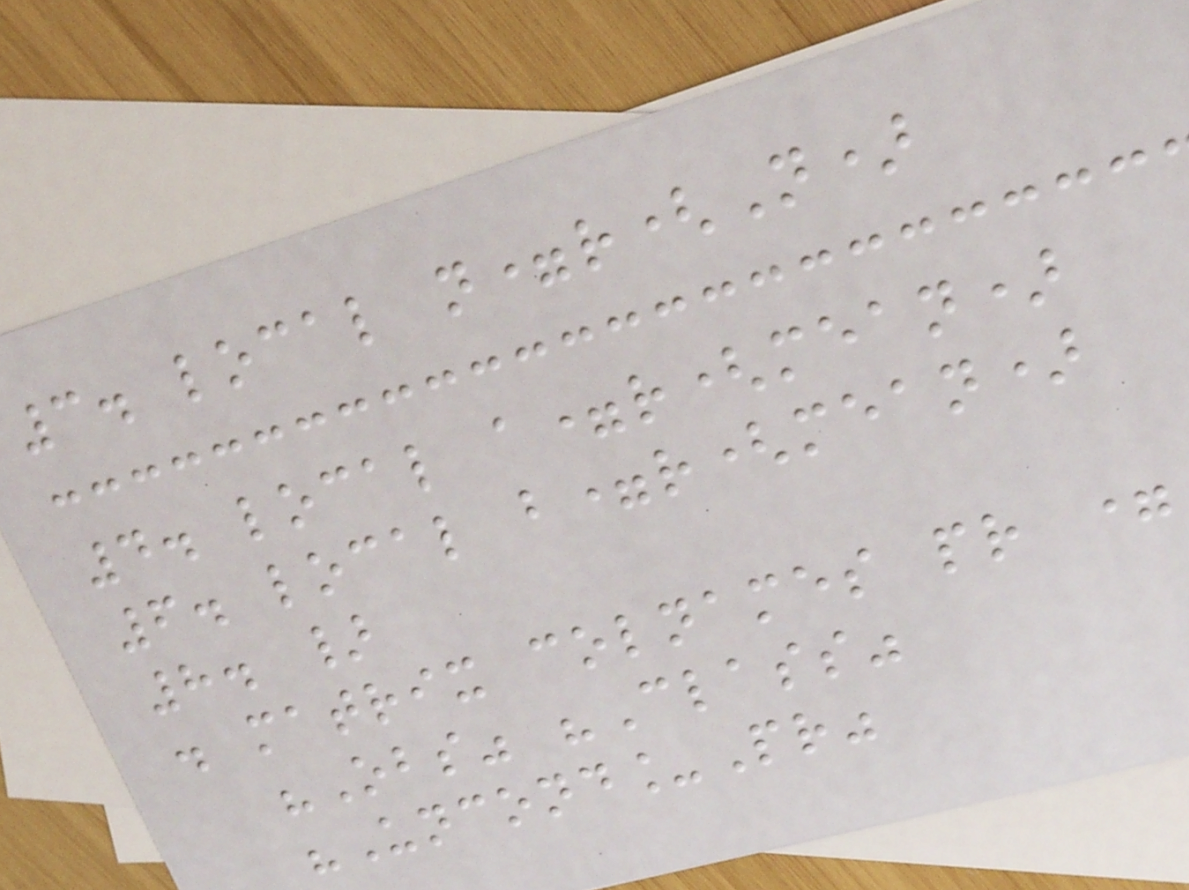3. local n=r(N)
4. local a=r(mean)
6. local b=r(mean)
8. }
. matrix colnames pr =
"Obs" "Class"
"Uncond_Pr"
